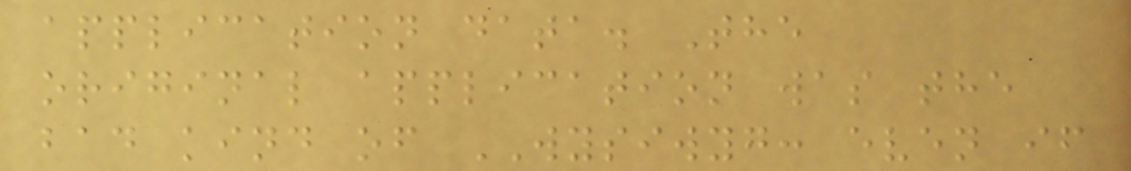application data. The
original application was the
bad kind of WYSIWYG: even if
